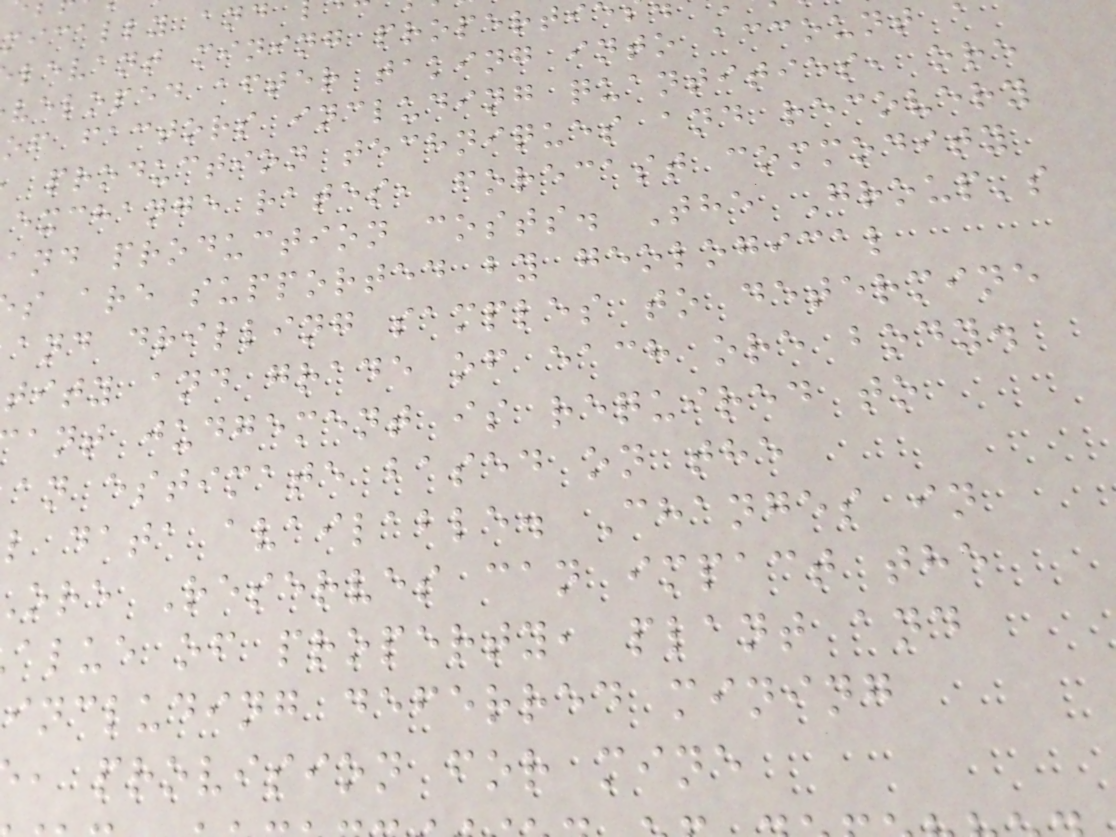mically and
levant mining properti
veloped after taking into account
of factors including quantities, ore
production techniques and recovery
exchange rates, forecast commodity
and production costs. The Group's
s are supported by geological
and drilling samples to determine
tity and grade of each ore body.
ant judgement is required to
an estimate based on the
l data available. Changes in
ore Reserves can impact the
alue of property, plant and
including deferred mining
, provision for mine
